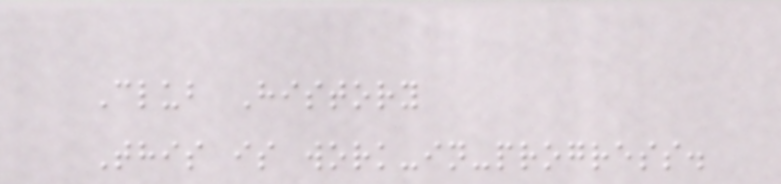Club History
This is work-in-progress.
